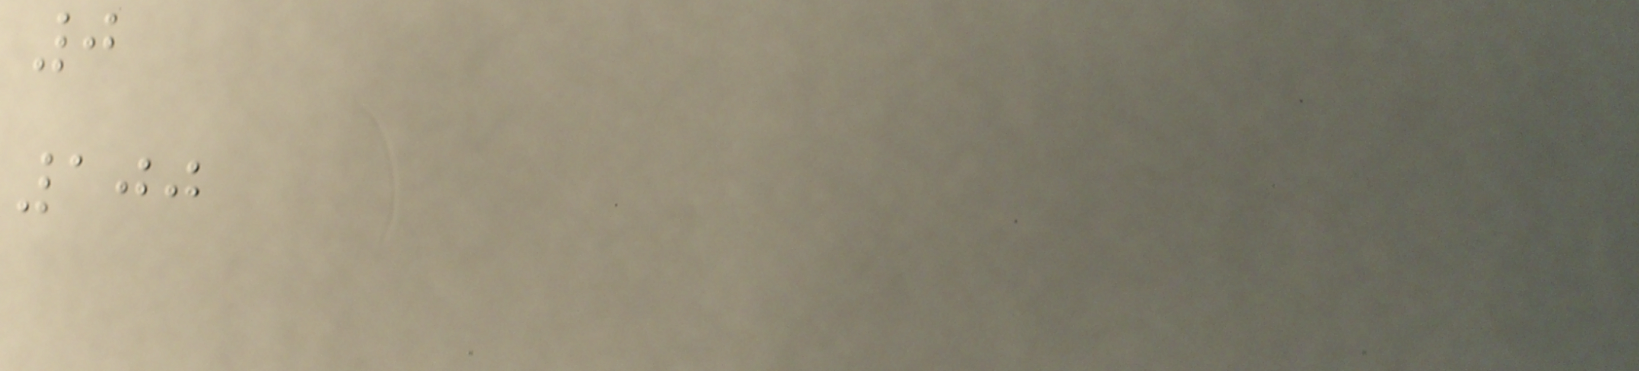0
100
